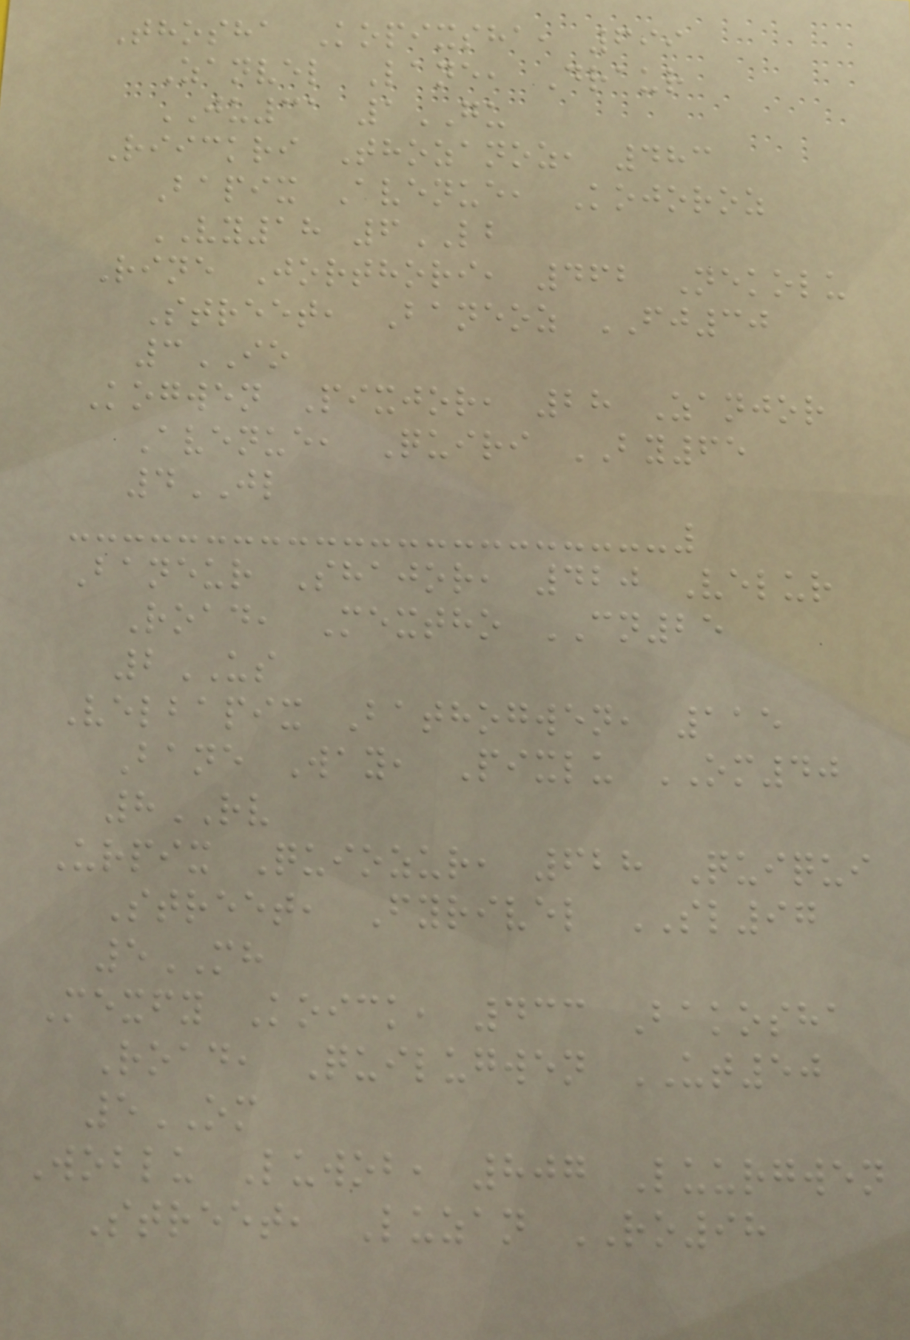Thosha Kopixsha, 699
Zanvel Lane, Draur
JU31 1GU
Riickri Thozanoz, 483
Bapix Avenue, Kojoroz
VY18 6LB
Rine Jorthori, 462 Nekolu
Street, Baneoz FJ30
3IO
Kogwen Pixjor, 28 Zanjor
Avenue, Quiri BY65
4JL
Baneur Shajor, 420 Velur
Road, Mextho CN25
2US
Velbapix Bathogwen, 115
Bane Way, Pixlu OM40
8RV
Urpix Quiozur, 628 Quiqui
Street, Fyrivel SL97
5MH
Mexfy Koick, 433 Bakosha
Road, Quilugwen UT50
5OM
Woblu Luwob, 807 Luurgwen
Street, Luzan RO98
